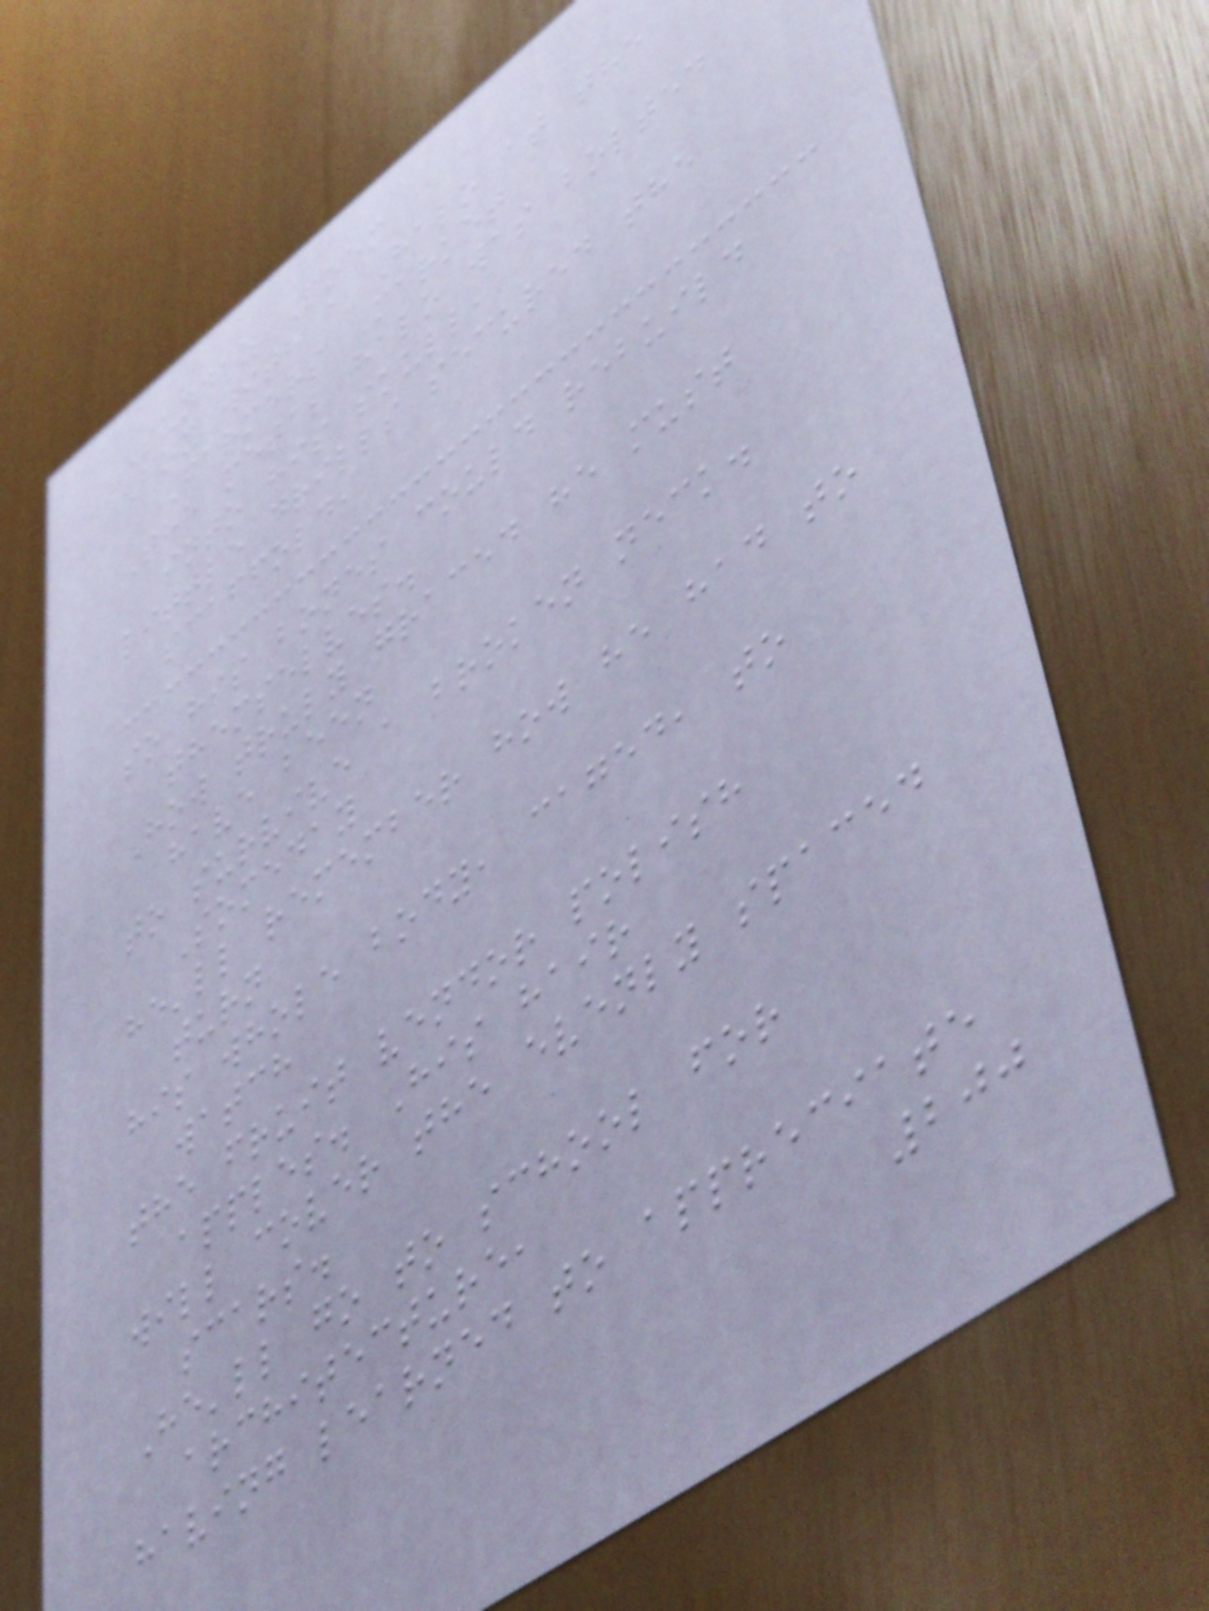Sunday Poem
Boy with a Halo at the
Farmers Market
The metal halo was bolted
into his skull,
little drills secured the
scaffold,
so his bones could rebuild
themselves.
How truly graced he must
have been
to survive a broken neck.
Someday
he'll remember how he had to
turn
his whole body, caged, to
watch
the fruit vendor polish
apples. His hair
will cover the evenly spaced
scars.
He'll go to school for
architecture,
having learned to appreciate
200
